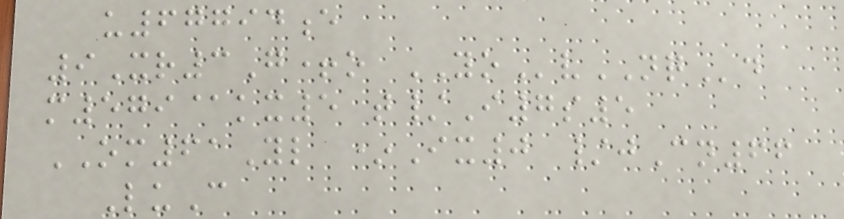u67794e
9Xr3G+o YOvNQd
m579@kx5 t/I7s5
OM61Yl *Ix0 /jCn66
LuC
